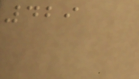429
